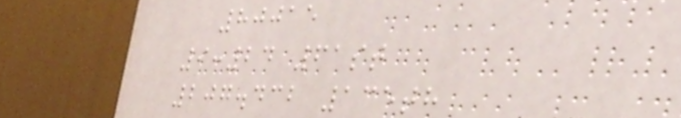80015
9:24 61st
207.432 135th
